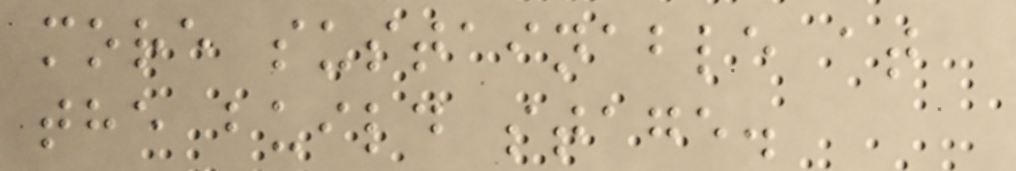more sustainable at
the build stage.
